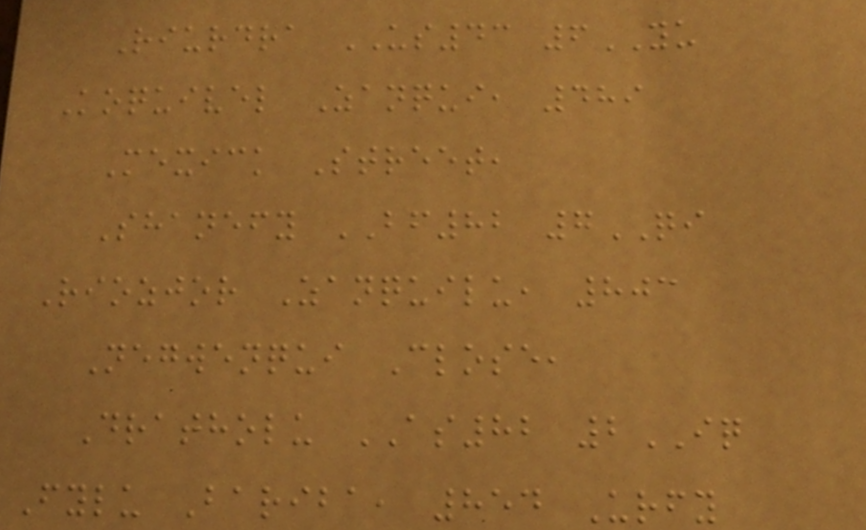Riurdra US43 6YU
Koquivel Zanqui, 489
Mexick Street,
Shanefy BF82 7QI
Riozjor Zanquilu, 803
Negwenqui Close,
Dratholu AS82 2IQ
Fylu Bariba, 854 Urfy
